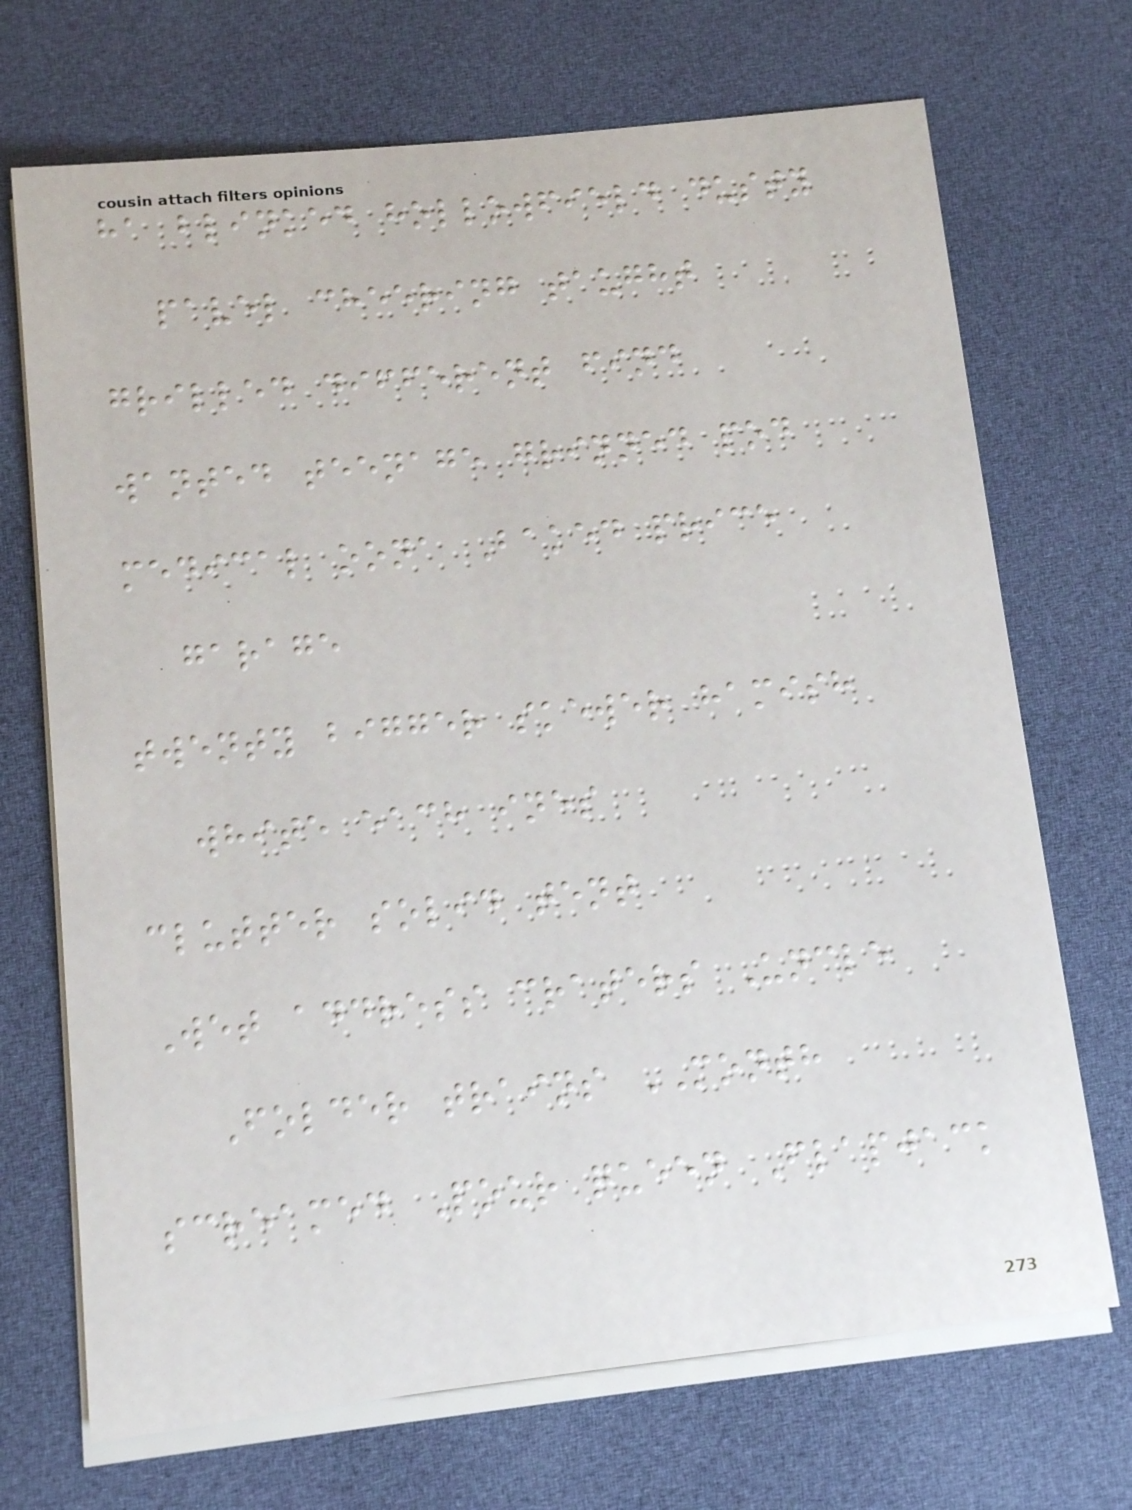ha blinked hollowfield dusty
pavel cheering taught
grilled different find
wanted teenage grinned pod
medical oona Baked price
garage
twenty bigger skewer hamish
white each ines
clutter solid tent
Wet address craters Uncle
Folder trains MONTH
screamed Pour queen Flapjack
